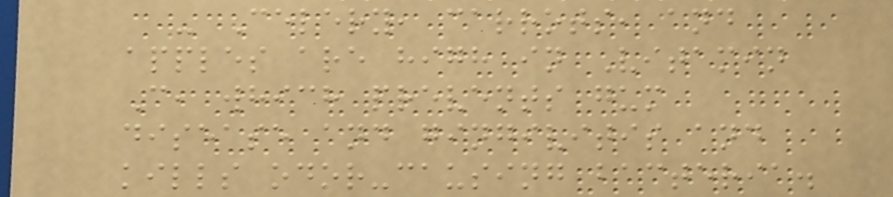- Celery, carrots, and
apples are high in Vitamin
C, which prevents gum
disease and gingivitis and
kills odor-causing bacteria.
